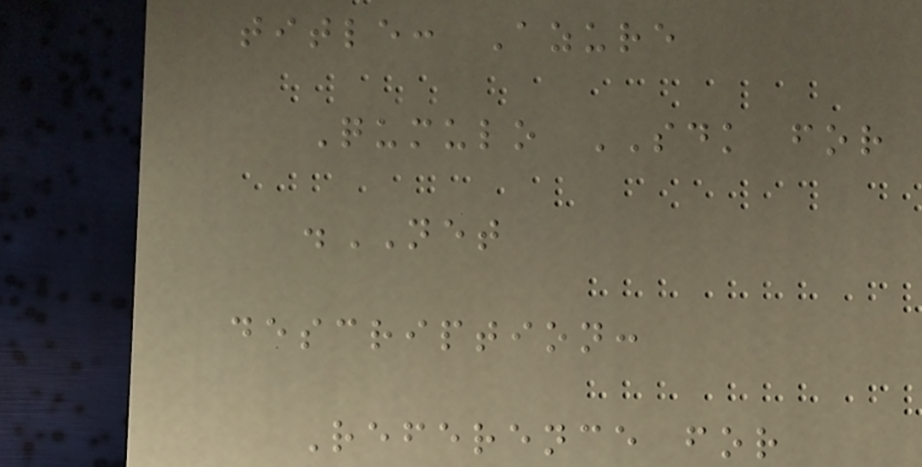title: Azure
Qumulo SDK for
.NET
description:
Reference for
